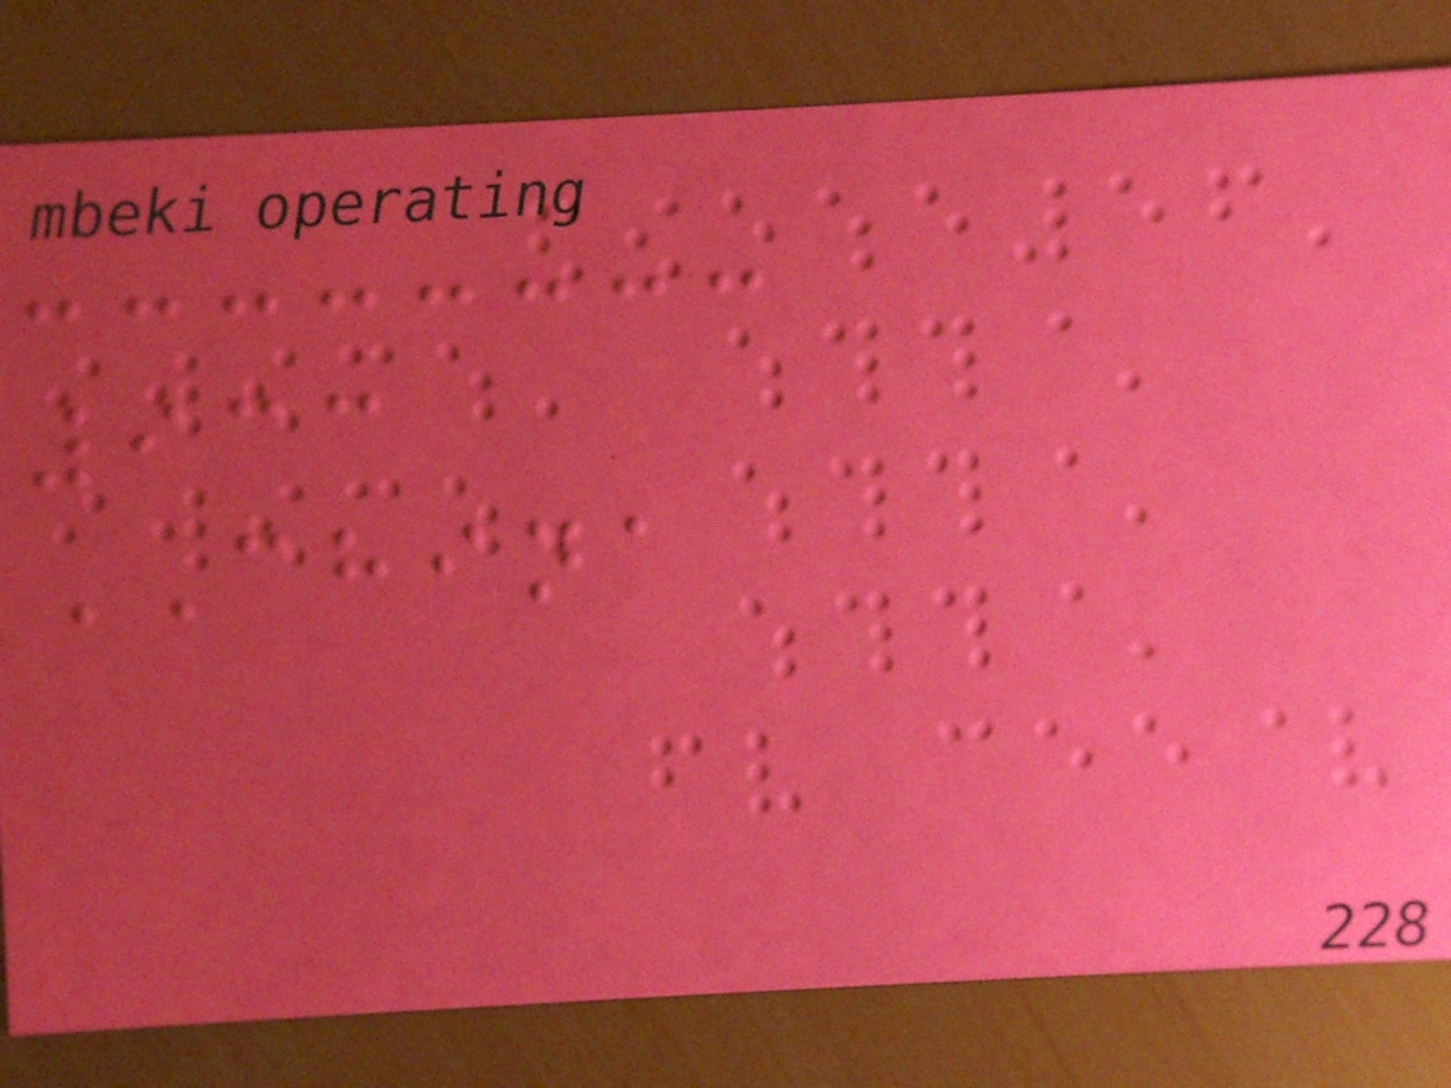933
CHINA
